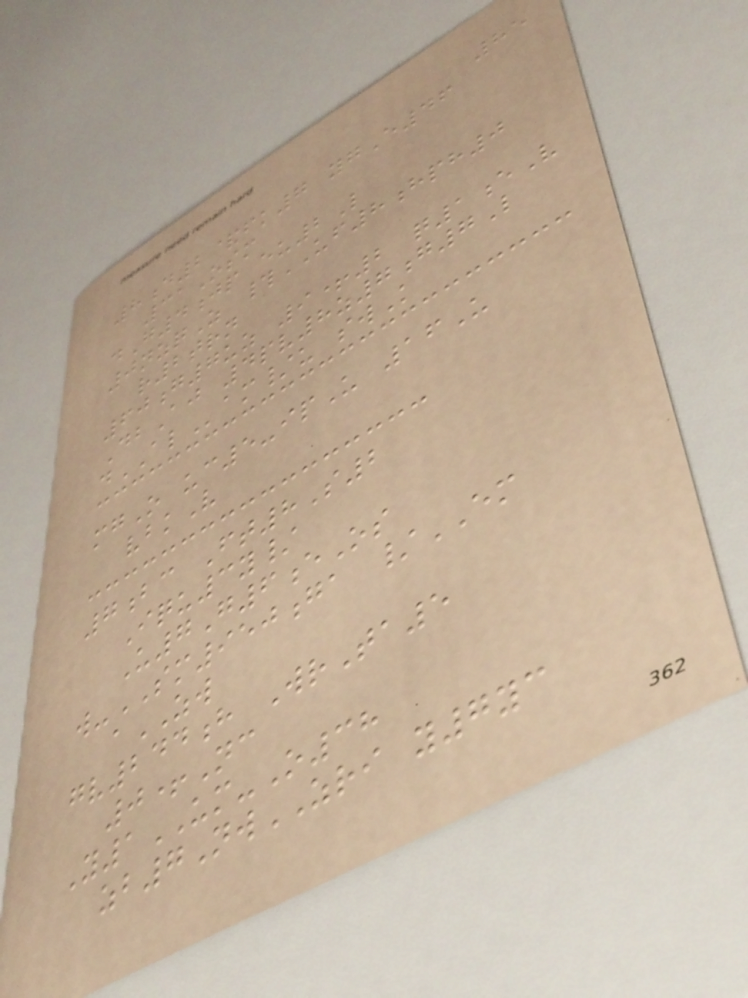85
8d2&fk7 ygE46
31Osm
dG4jp eu2L
0nzqZ #UF8hph0
r2trn
60g7uz 9+2 q1eV
DbAj 4pv8z7g7L
dALam/u swK
mgO uc5-ipU 16U
vbkV
7bc Ft8S2
Iqu3y/
U7G6eOs
w-SM950ga /EM
aZW
gv244h WrTa5
0+Nc
Y1UM-O38
zb7NwZRI y7yc
